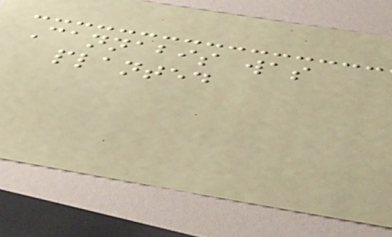Cannabis was
planted
